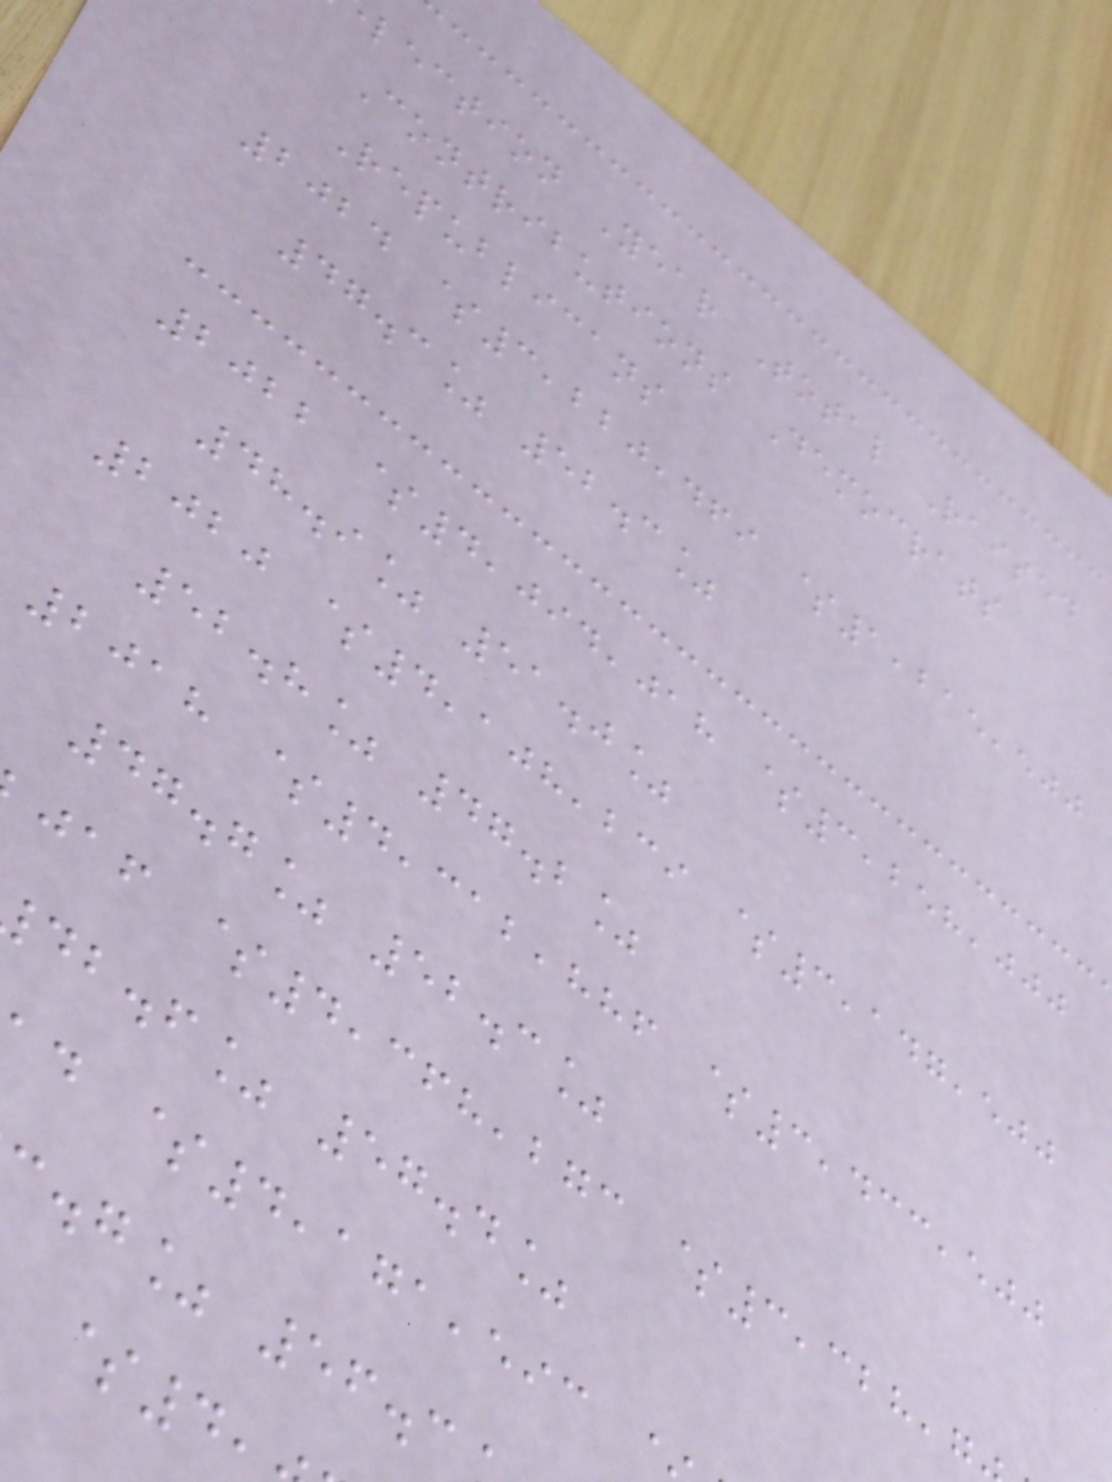lection Year Total Raised
Contributions Democrats
Republicans
2024 $3,220,469 $1,215,500
47.3% 52.3%
2022 $4,094,018 $3,258,000
48.9% 51.0%
2020 $4,108,239 $3,147,500
52.8% 47.2%
2018 $4,312,886 $3,433,500
47.7% 52.3%
jaf $4,368,273 $3,328,7
db.f% 57.4%
d $4,171,593
.g% 56.3
